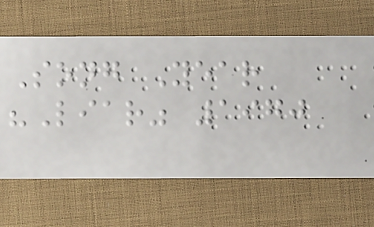Song Year
"Liar" 1970
